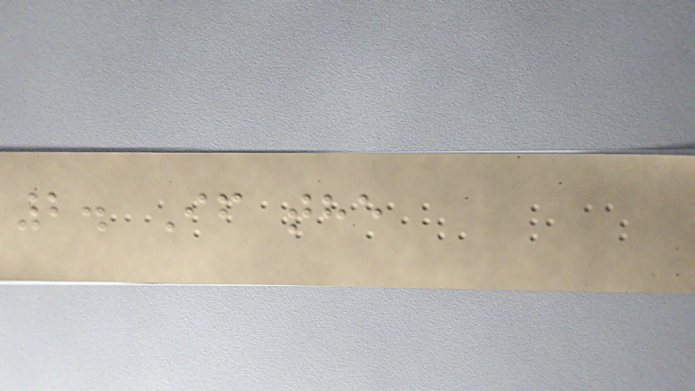2. If the
